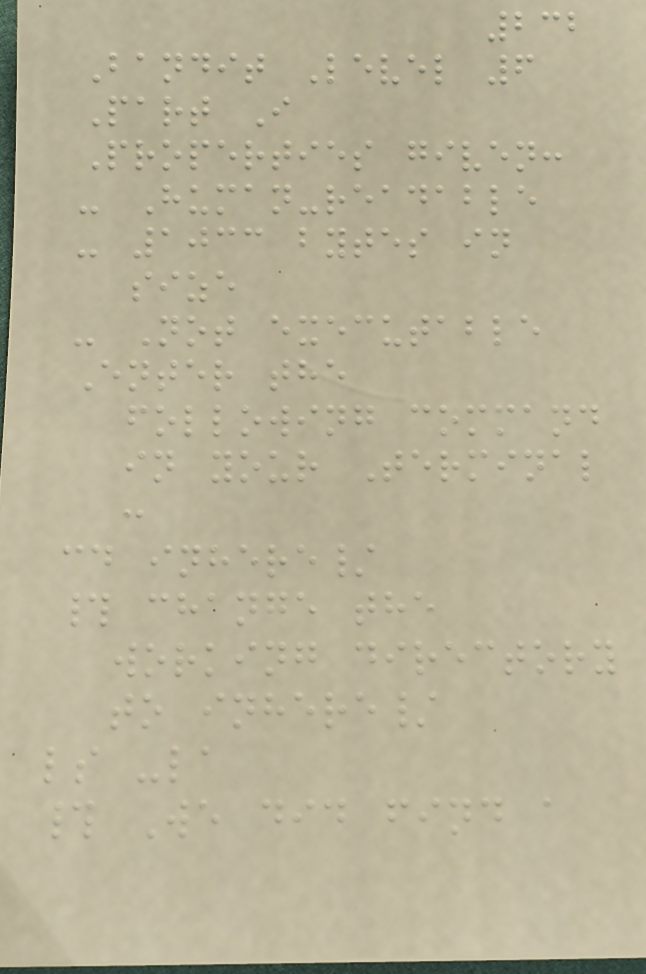232
Bandit Level 6
Part I
Properties given:
- Human-readable
- 1033 bytes in
size
- Not executable
Enter the
following command
in your Terminal
:
cd inhere/
# change the
working directory
to inhere/
ls -la
# We did find a
